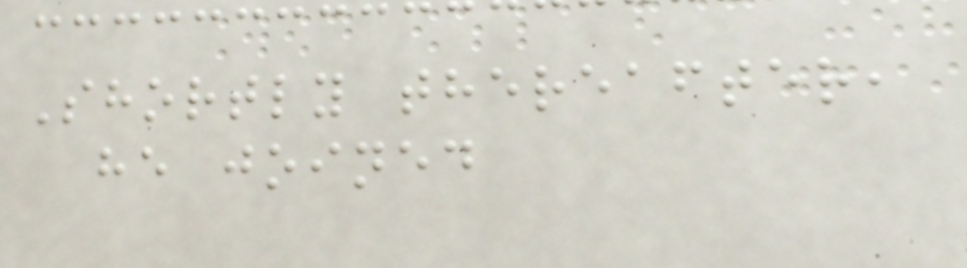Shortly thereafter,
he joined
